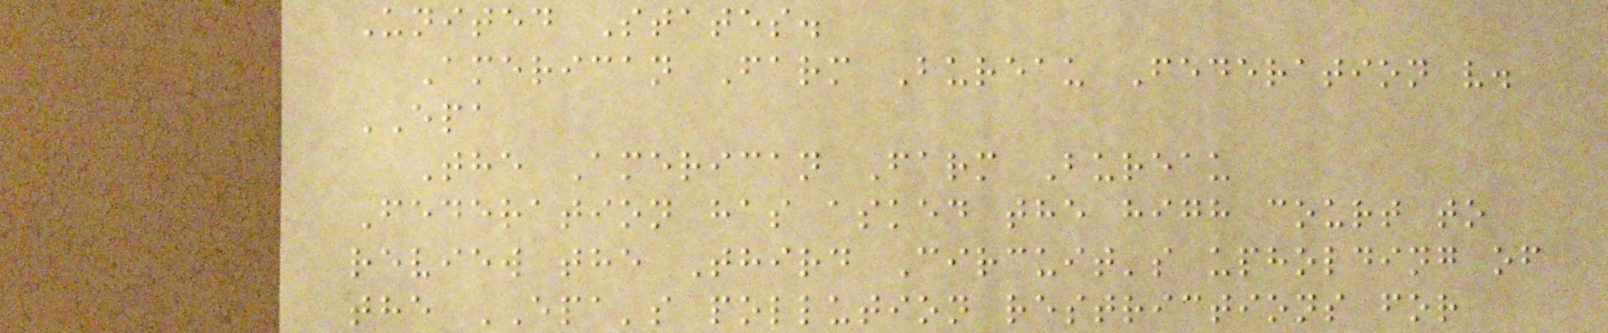United States.
American Farm Bureau Federation v.
EPA
The American Farm Bureau
Federation has asked the high court to
review the Third Circuit's upholding of
the EPA's pollution restrictions for
